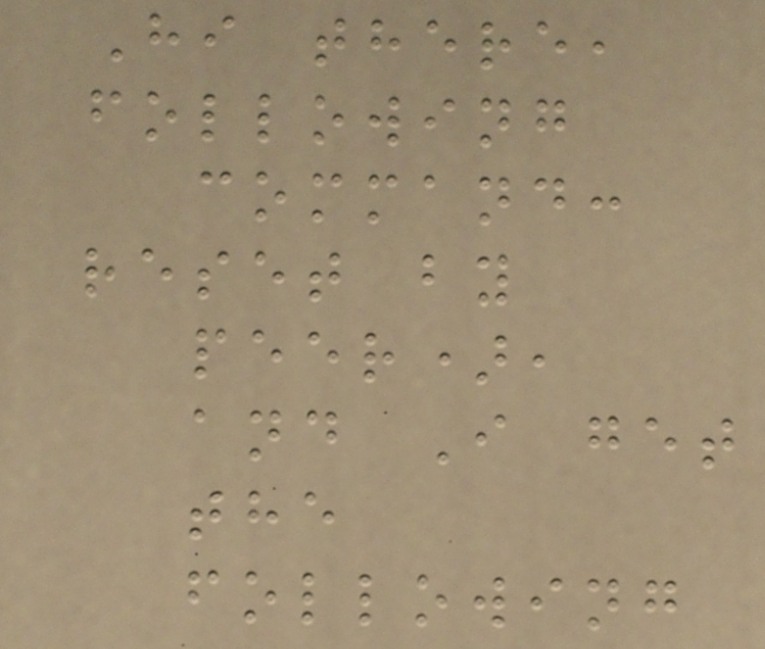Hi there,
following
command:
reset by
peer),
and I get
the
following
